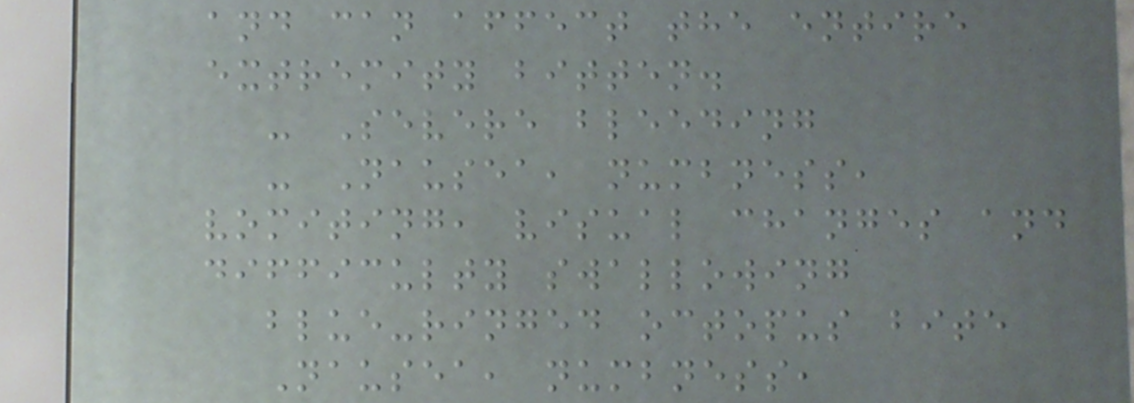and can affect the entire
extremity bitten.
- Severe bleeding
- Nausea, numbness,
vomiting, visual changes and
difficulty swallowing
blue-ringed octopus bite
Nausea, numbness,
